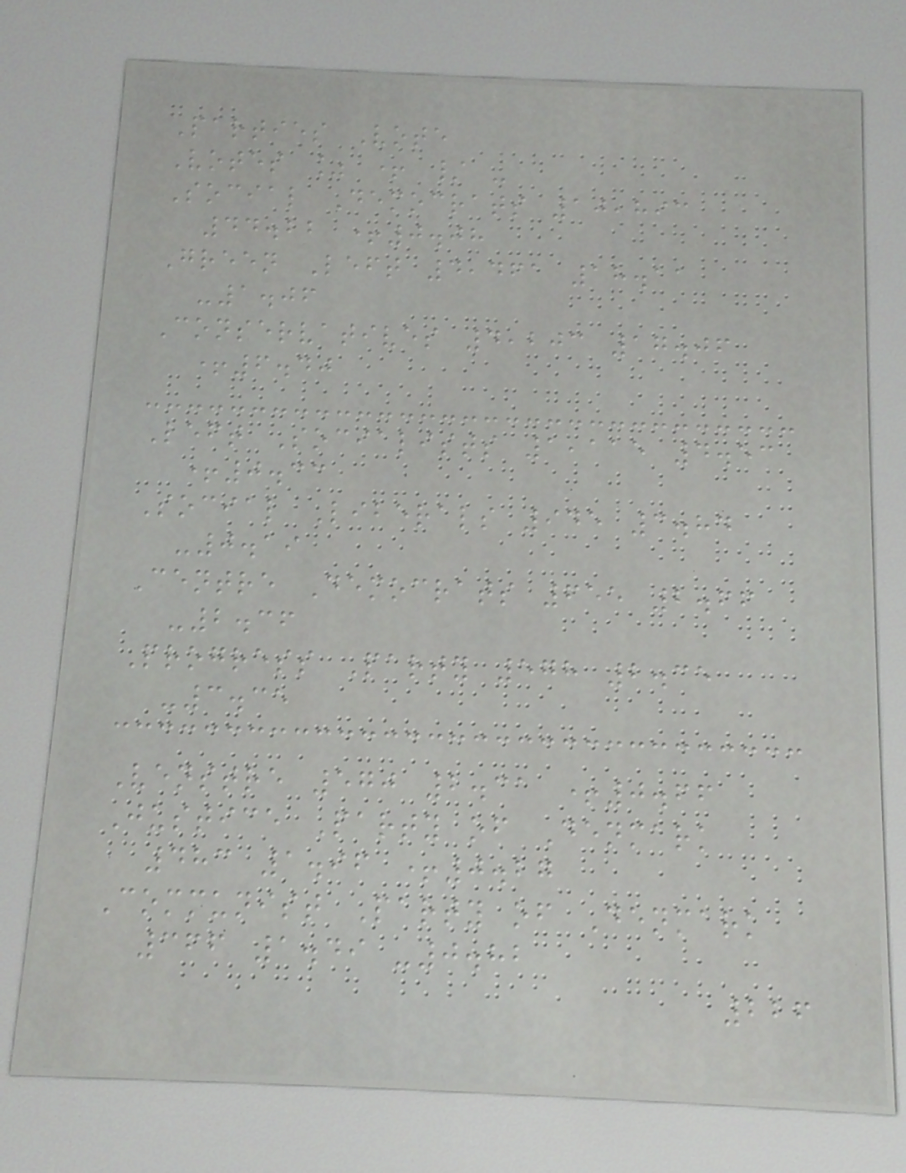Parties Vote
Votes % + / -
Social Democrats 10,893
44.22 +0.08
Green Left 4,461 18.11
-1.06
Conservatives 4,203 17.06
+6.40
Left Socialists 1,115 4.53
+0.33
Social Liberals 945 3.84
-0.19
Centre Democrats 655 2.66
-2.36
Progress Party 578 2.35
-3.35
Venstre 570 2.31 +0.66
Justice Party of Denmark
483 1.96 +0.27
Communist Party of Denmark
366 1.49 -0.82
226
